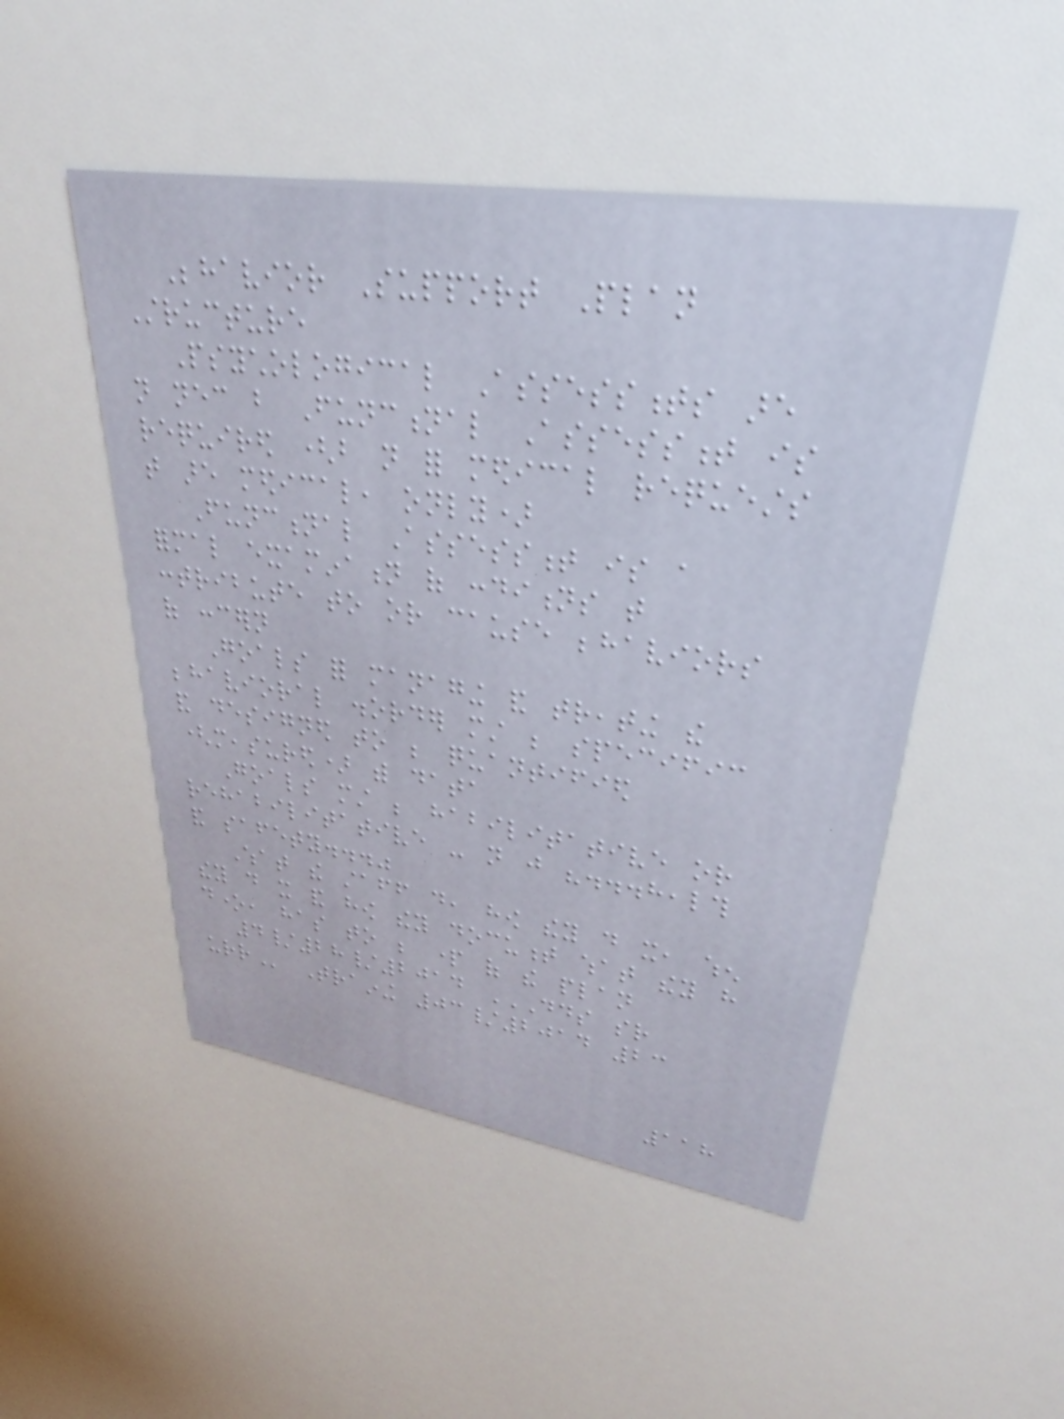Behavior Support Plan
Structure
Psychological Assessments are
not necessary but Functional Assessment is
required (but not for medical requests
that are medical, only)
Functional Assessment is a
formal examination of conditions that
contribute to or cause behaviors
of concern
Goals for managing and treating the
behavioral disorder must be specific
and designed to be quantified
(measured) with data
Goals must be habilitative or
rehabilitative - not just "...health
and safety..."
What the staff do, how they do it, when
they do it and how they document what they have
done, has to be part of the plan
4/28/2014 DDS SR
URR Training 03/2014 23
118
